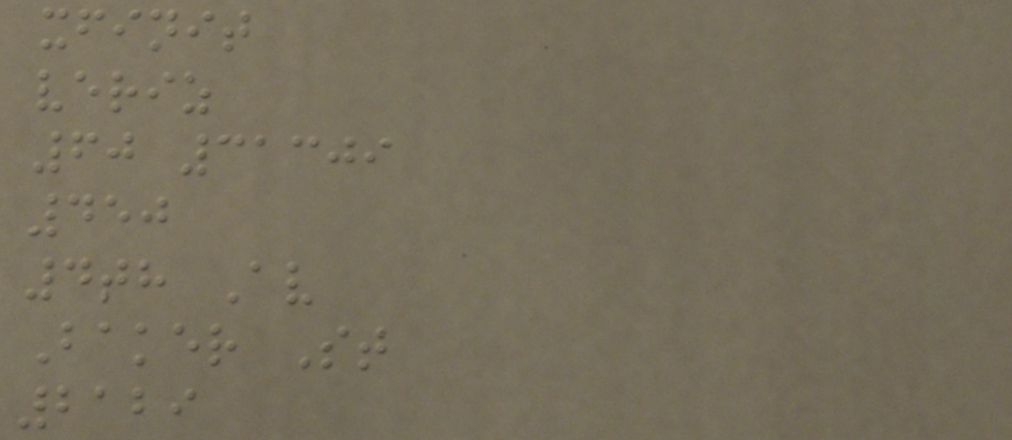xfinit
veriz
60 31309
450
4th Av
Baker St
2129
